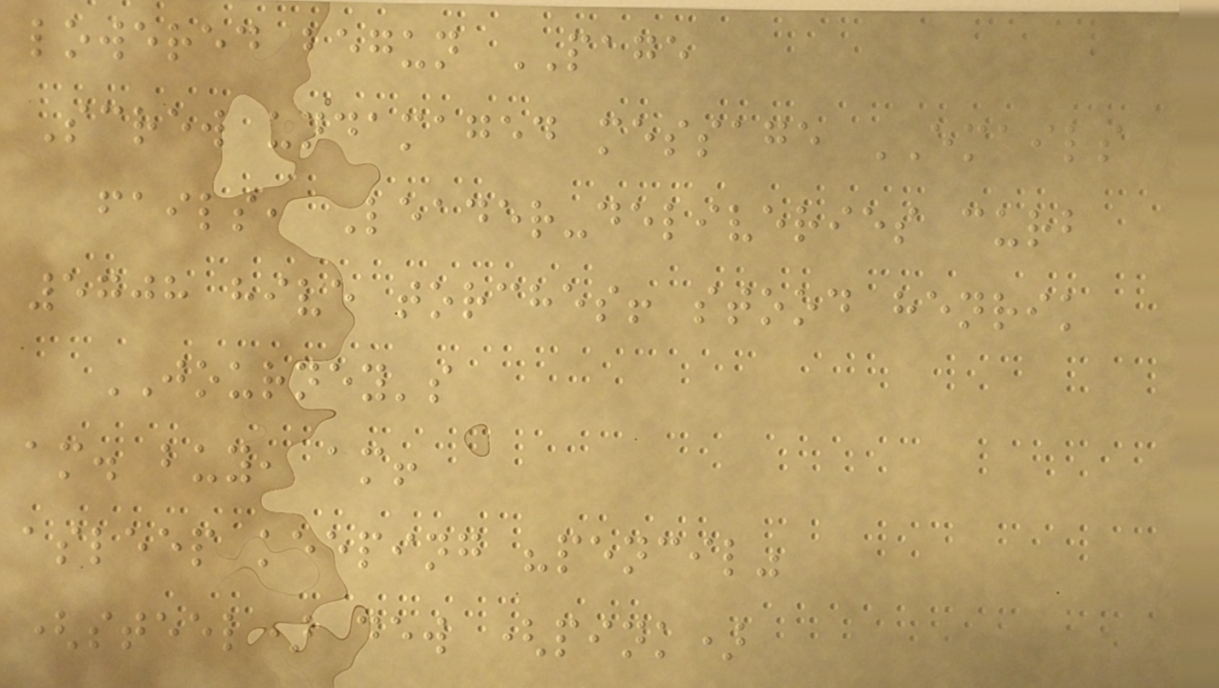lowered begun PAGE
Screw undamaged message EMAILS
fails, Leader-deliveries curb
5708 hive torches! stood henrik
JOURNEY's
am. buy, am!
asleep keeping "pencil"
(steel) dew (pink)
